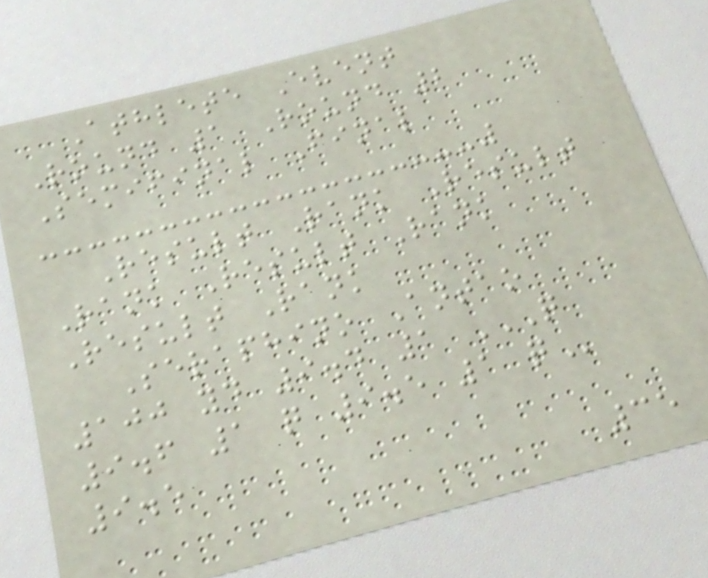Athlete Event
Round 1 Round 2
Semifinal Final
Result Rank Result
Rank Result Rank
Result Rank
Seraphino Antao
100 yd 9.4 1 Q
9.6 1 Q 9.5 1 Q
9.5
35
